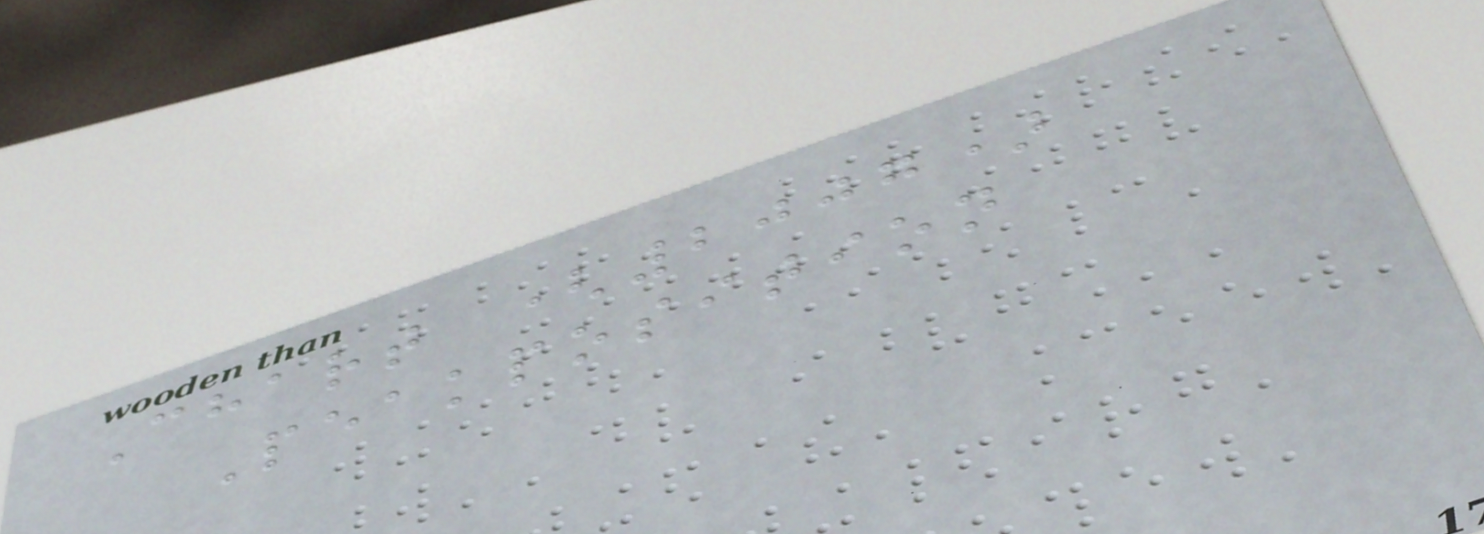Chart (2007)
Peakposition
